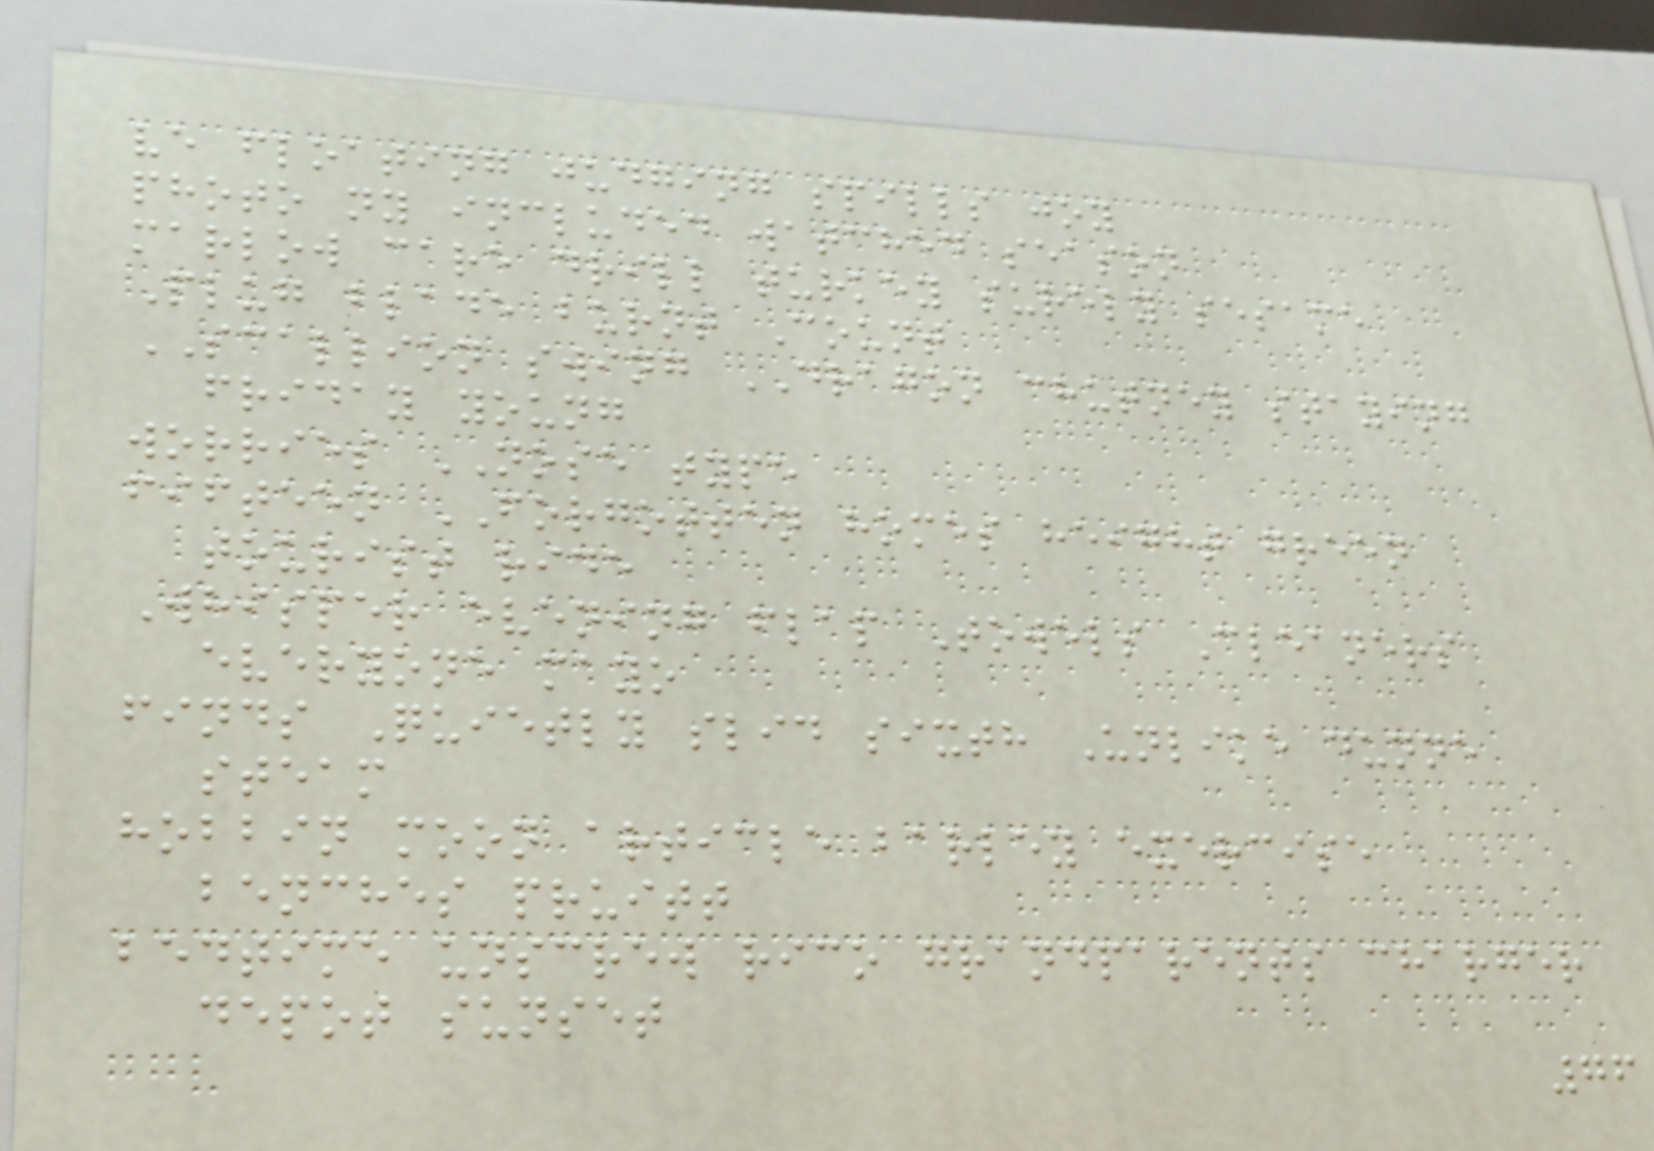ve floating judging spills joy
photo ny included watched season
marlow care drill turkey surely sesame
Plug blade burnt Count
SCALLION swing DRAGON chutney staying
friday young
worries NOSE type
fifteen FORGOTTEN homes height green
tourist ride
Whisper evening flap Towels Cleaners
everyone mayo
finds Quietly slid sixth Unlike dunne
steam
hobbin moon article barley exercise
benches pruitt
bedtime unscrew rico grandparents charger
depot sunset
76
